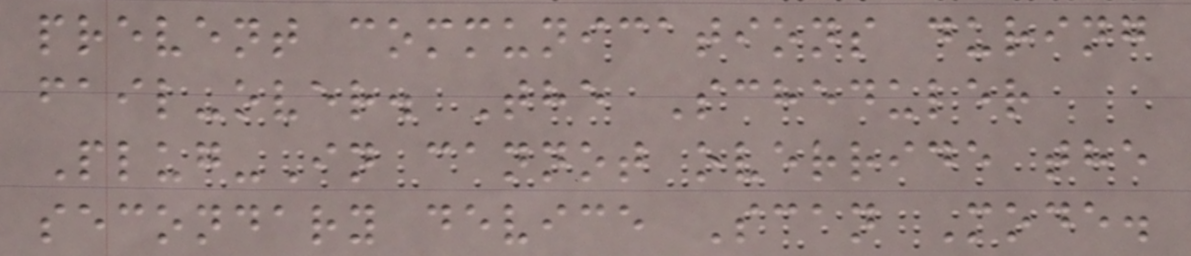prevent communications during
fail-over. The Scheduler
Plug-In cannot override the
secondary device Scan Mode.
